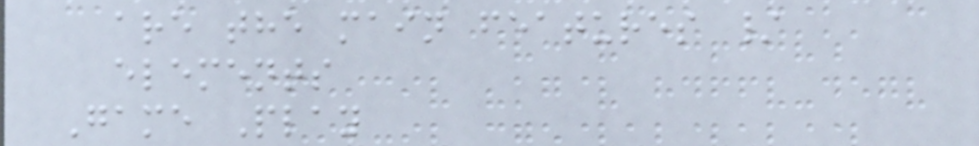are the main features /
elements
Game Play
